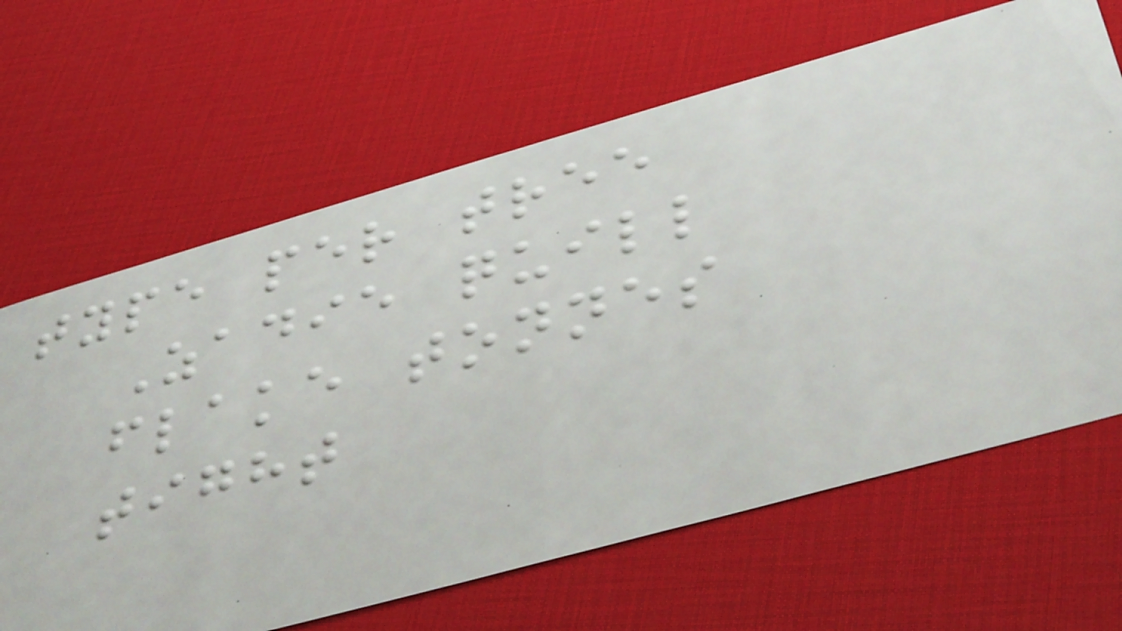type per tree
Zadie quill
flake tonnes
tight
